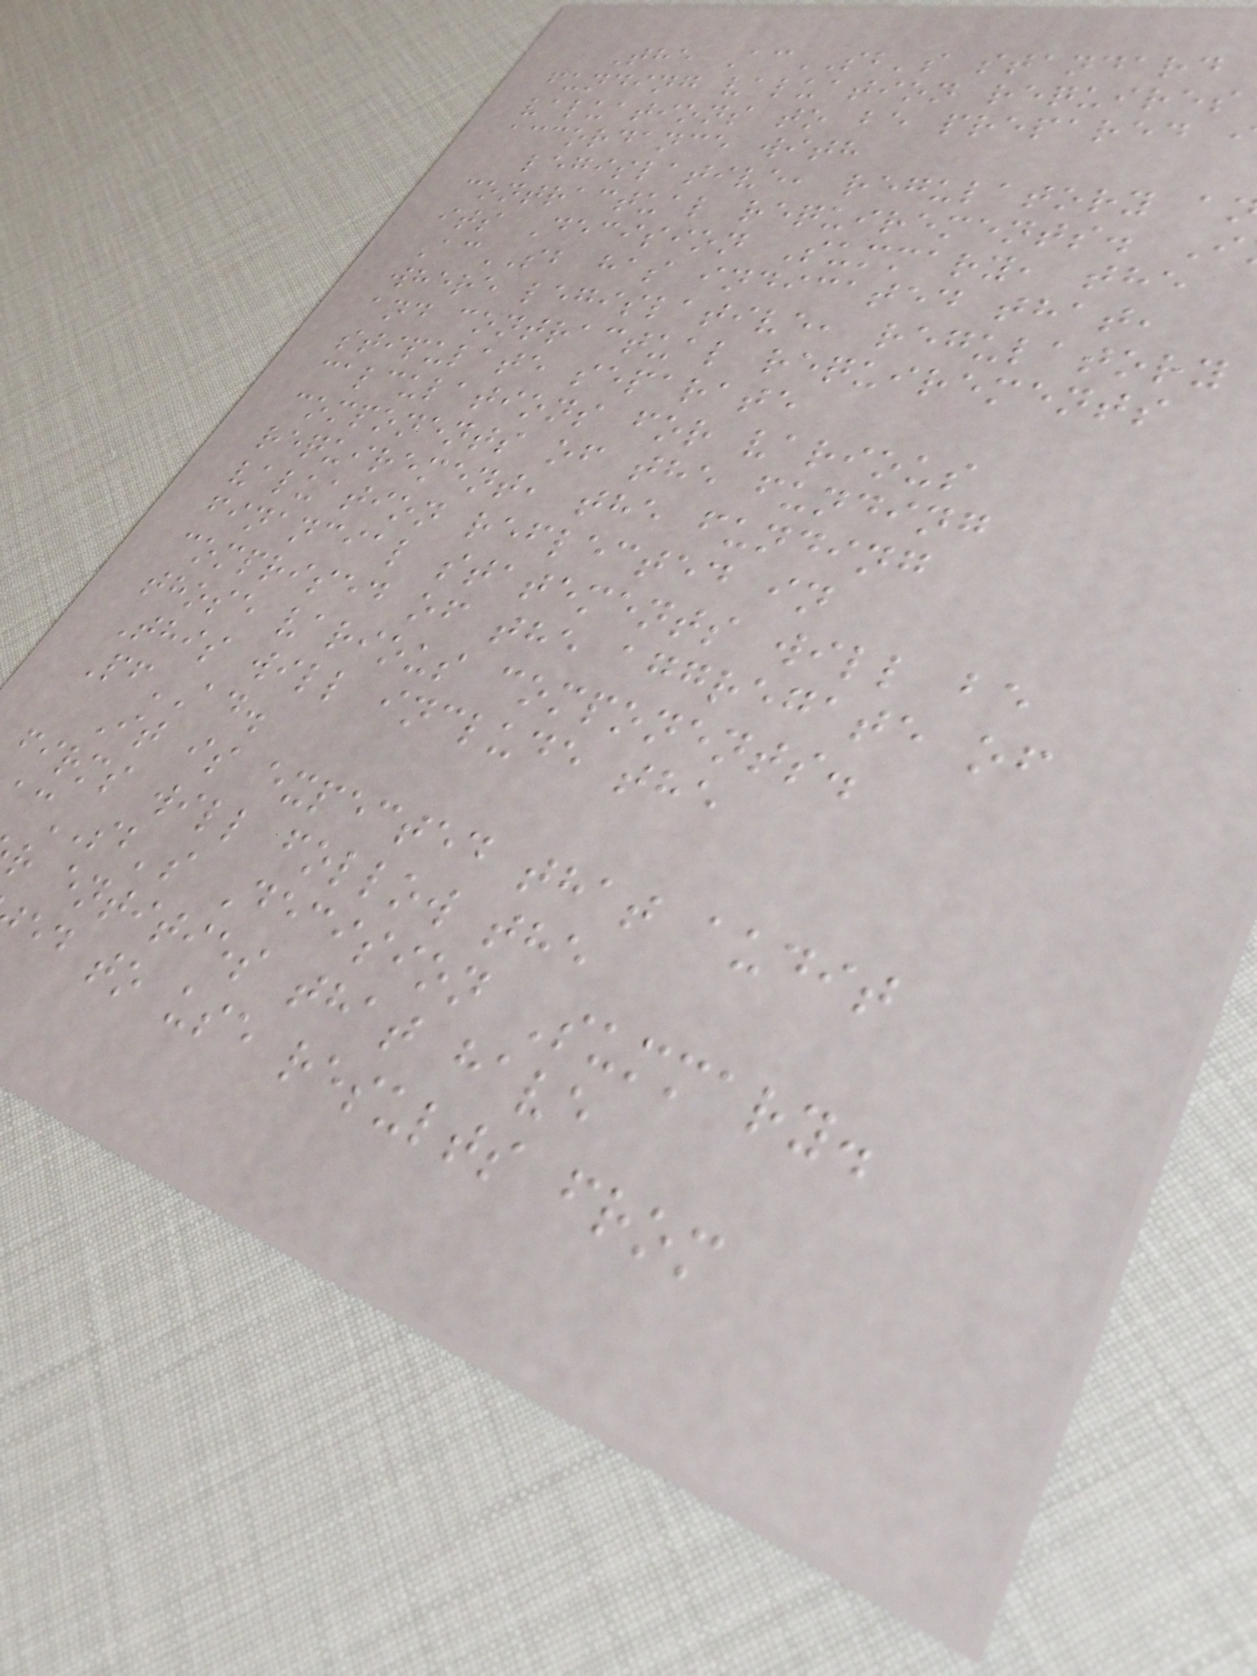The AcSB's standard
funding valuation requires
valuations to be prepared
accordance with
legislative, regulatory a
contractual requirements. I
its Decision Summary, the
AcSB has indicated that,
where legislative, regulatory
and contractual requirements
stipulate separate
calculations for various
components of the funding
requirement, the funding
valuation reflected in
financial statements will be
comprised of the aggregate of
those various components.
This will include the
PfAD.
It is expected that audit
firms will follow the
cSB's Decision Summary.
r entities that have
ed to use results from
